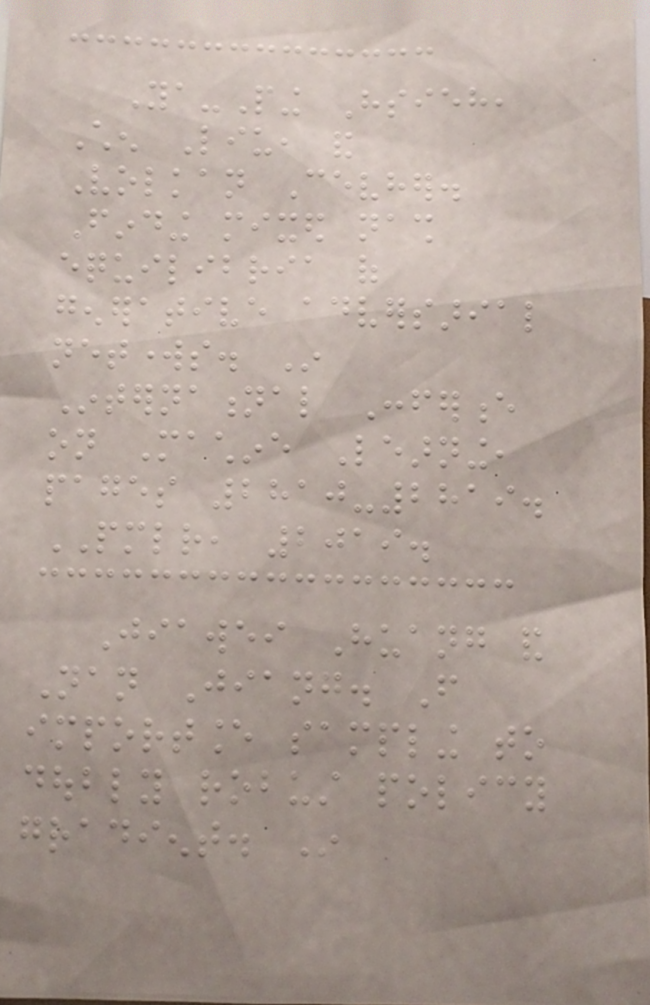Ya-Ping Hsieh,
Chen Liu, and
Volkan Cevher.
Finding mixed nash
equilibria of
generative adversarial
networks. In
International Conference
on Machine Learning,
pages 2810-2819.
PMLR, 2019.
Jiawei Huang and
Nan Jiang. From
importance sampling to
doubly robust policy
gradient. In
